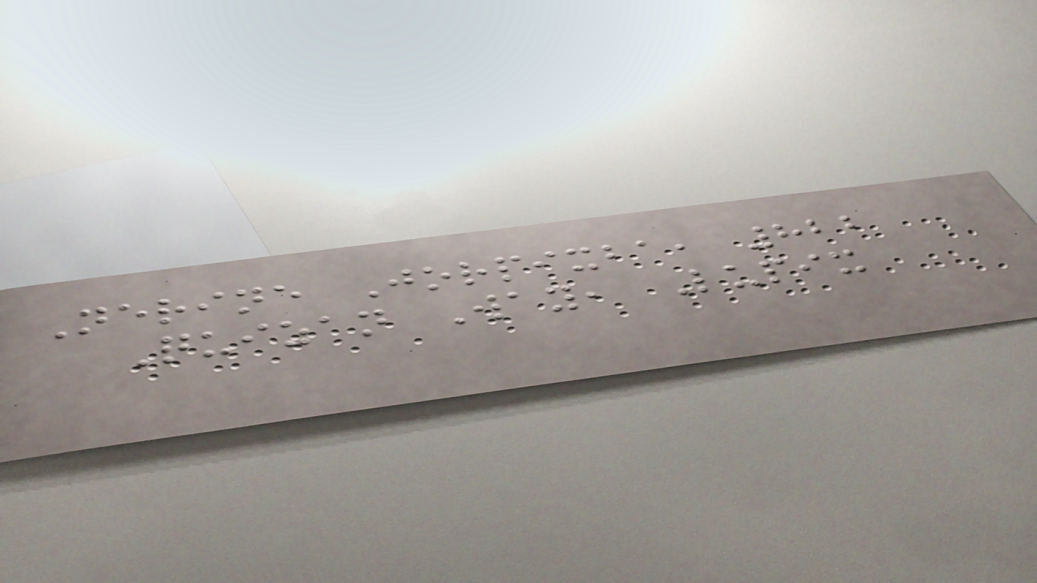Nerine Jorpixba, 822
Quizan Way, Lupix
